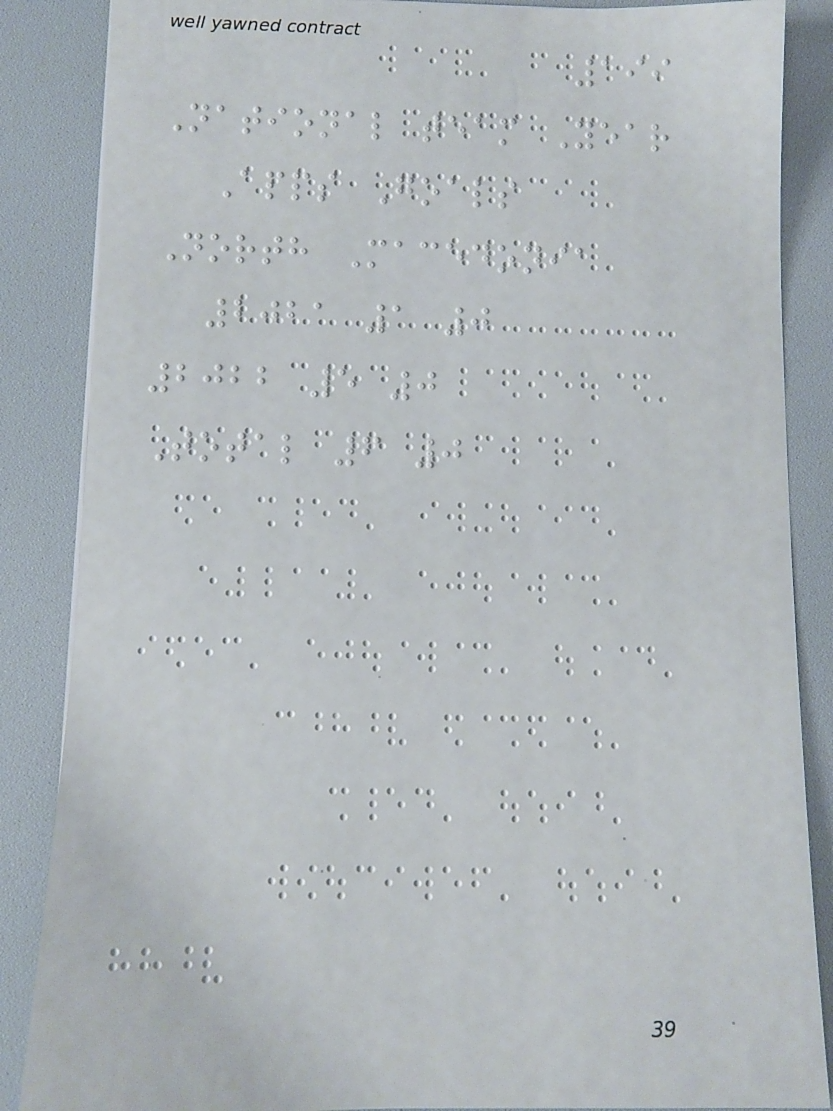199
National team Year
Apps Goals
North Macedonia
2021 1 0
2022 5 0
Total 6 0
